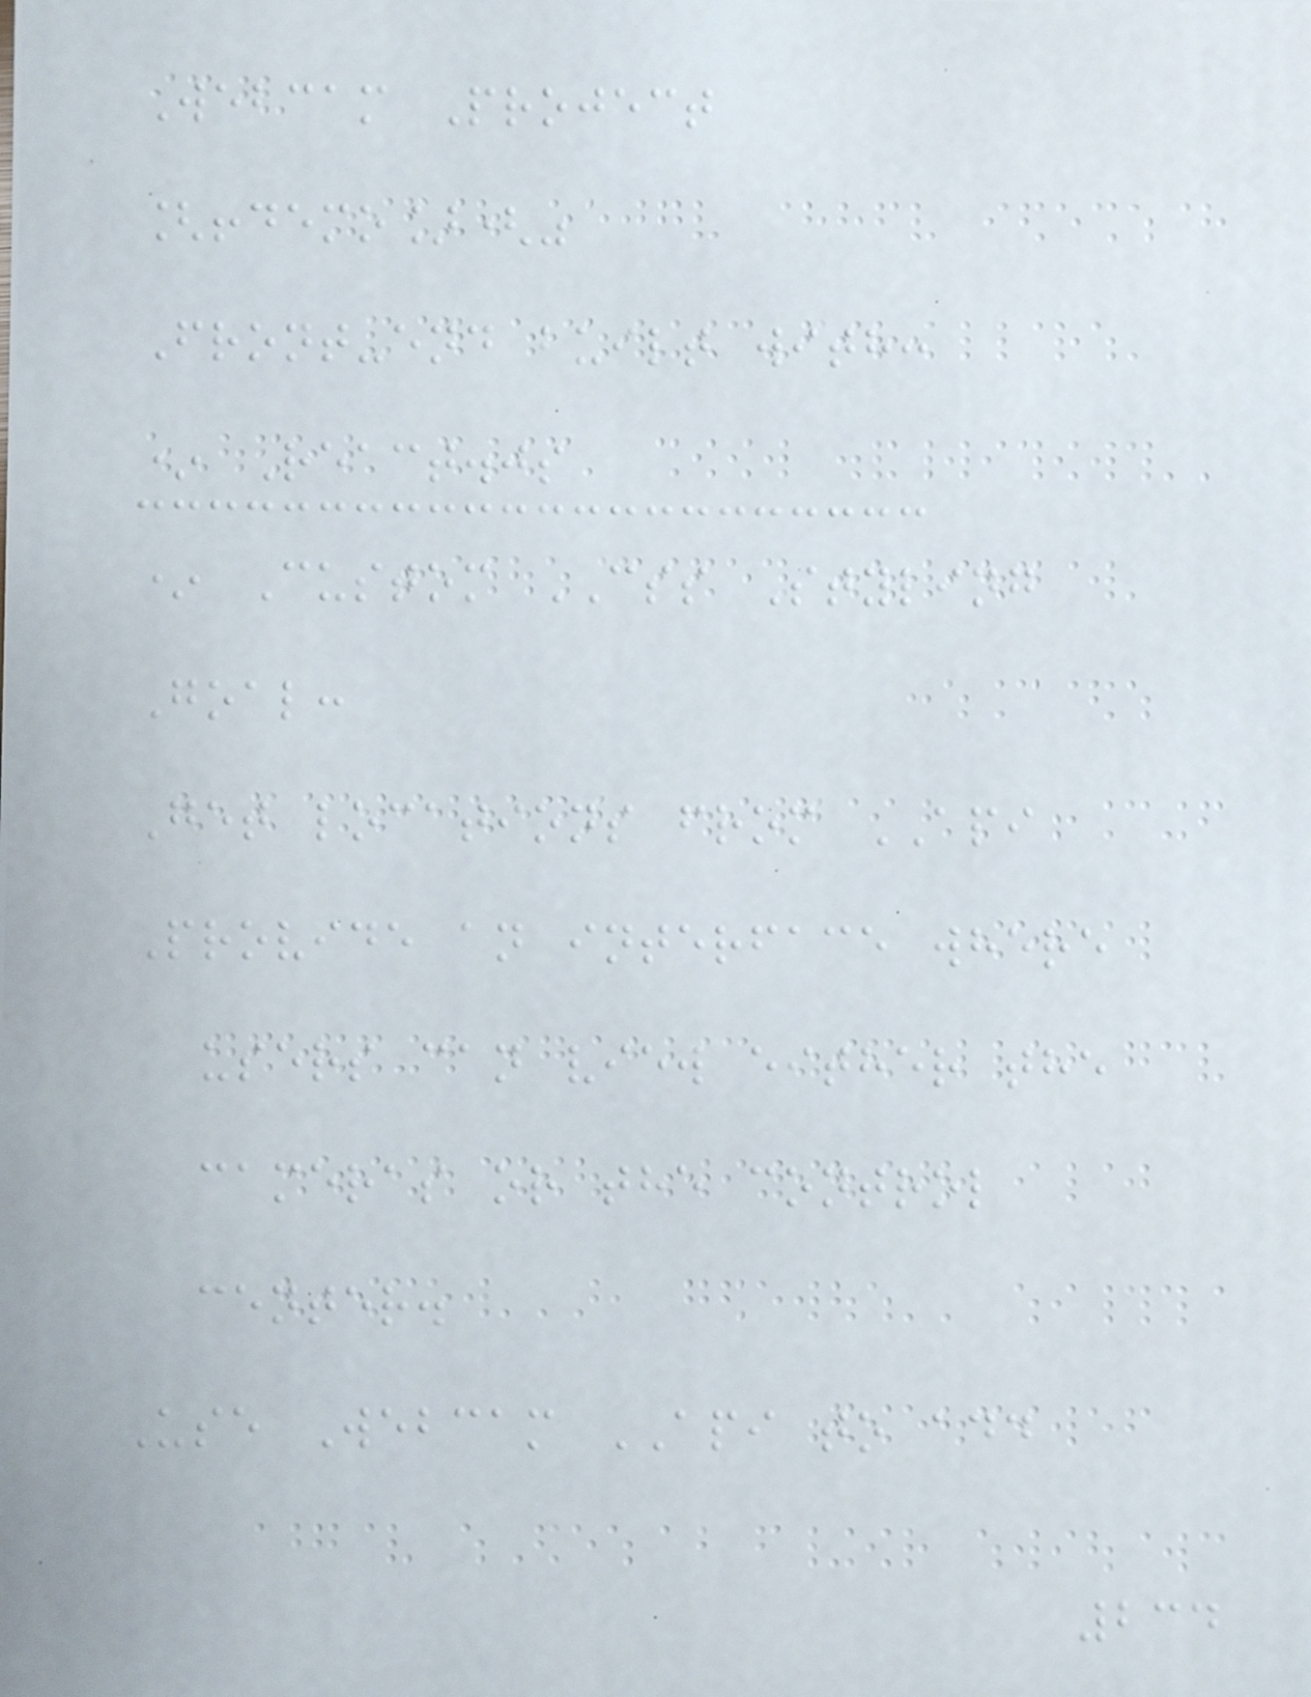Webcam Project
[!demo]("
Front-end built with:
* React.js
* Custom CSS Styling
Goal:
Get locations from API
Provide an interface where
users can view either the
cameras or the control
center.
Use Webcam API to add
234
